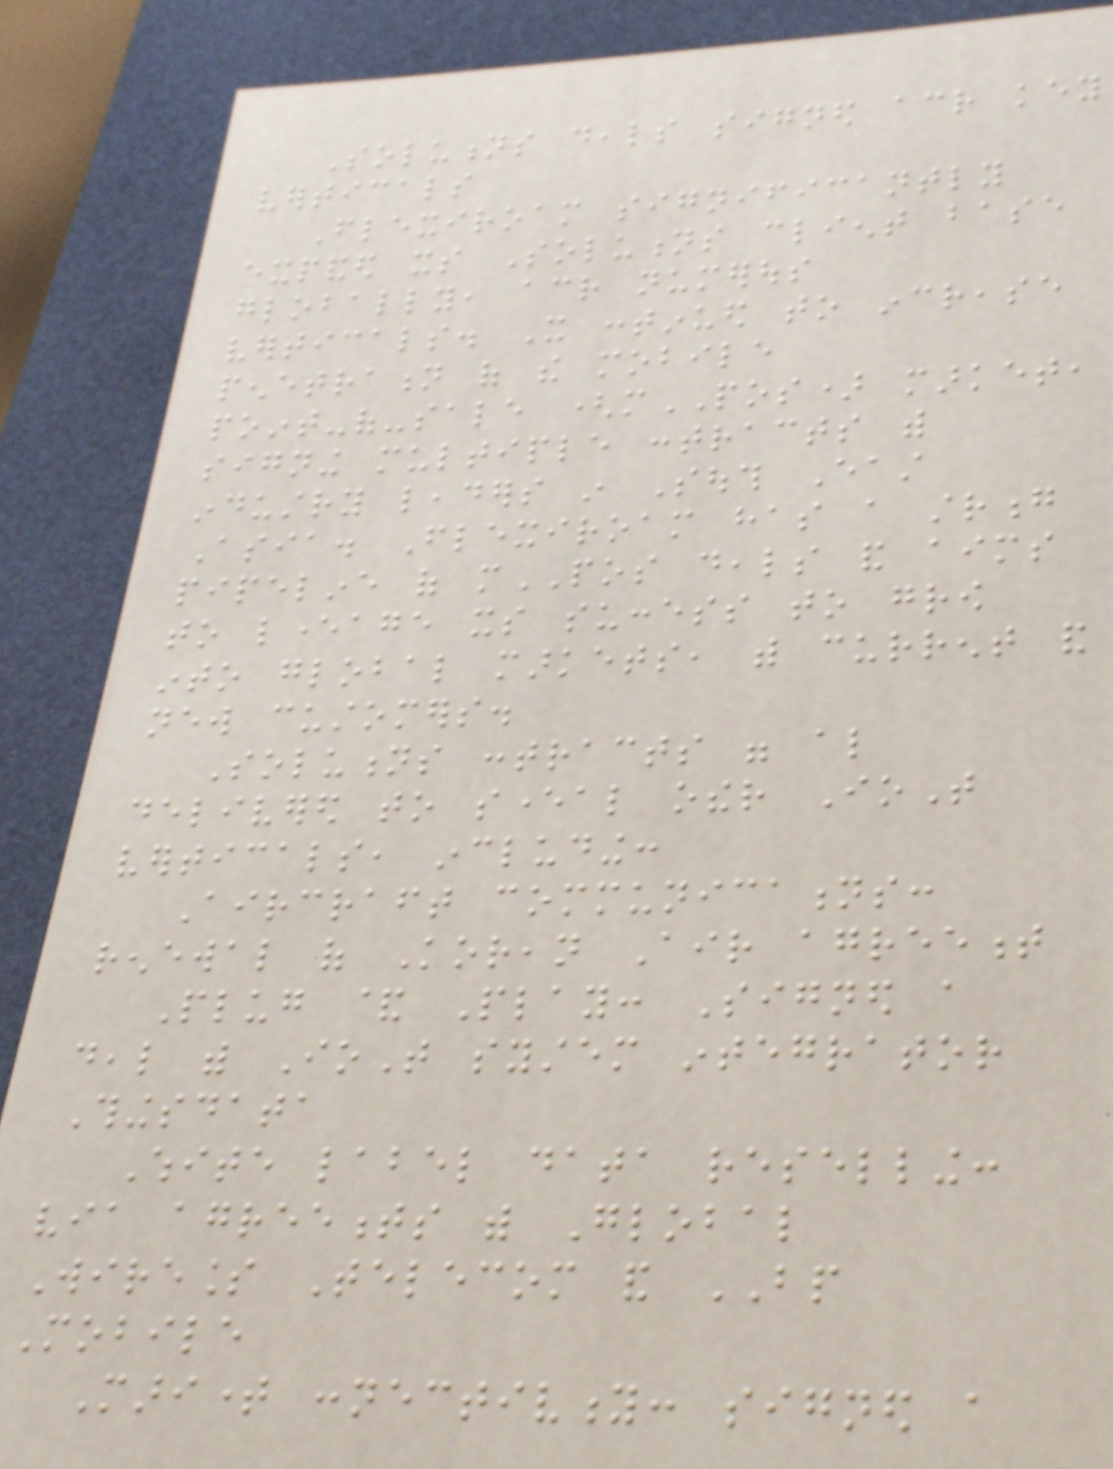Solutions deals signed across key
verticals
Flexiroam significantly
expanded its Solutions client base
globally, across numerous
verticals. It continued to increase
penetration of the mobile
point-of-sale (mPOS) market,
signing multiple contracts with
industry leaders in South East
Asia. Flexiroam has a strong
pipeline of mPOS deals and aims
to leverage its success to grow
into global markets, with current and
new customers.
Solutions contracts were also
delivered to several other IoT
verticals, including:
Aircraft communications:
renewal of Korean Air agreement
Plug & Play: Signed a
deal with IoT system integrator
Thingsdata
White label data reselling:
via agreements with Global
Wireless Telecom and BP
Mobile
Maritime connectivity: signed a
